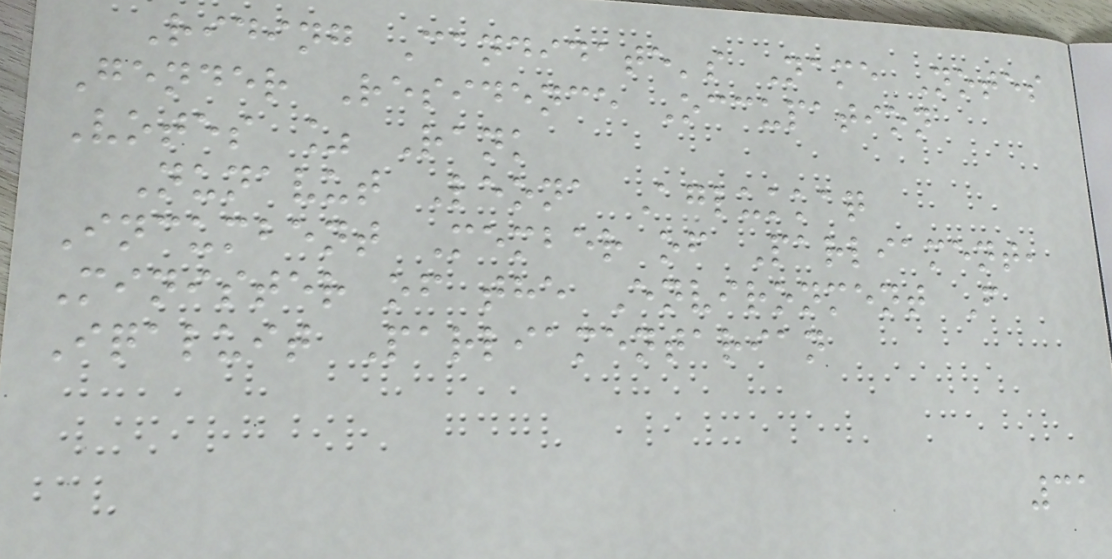Riding Candidate's Name Notes
Gender Residence Occupation
Votes % Rank
Nunavut Leona Aglukkaq
Incumbent Member of Parliament,
Minister of the Environment F
Iqaluit Parliamentarian
31
